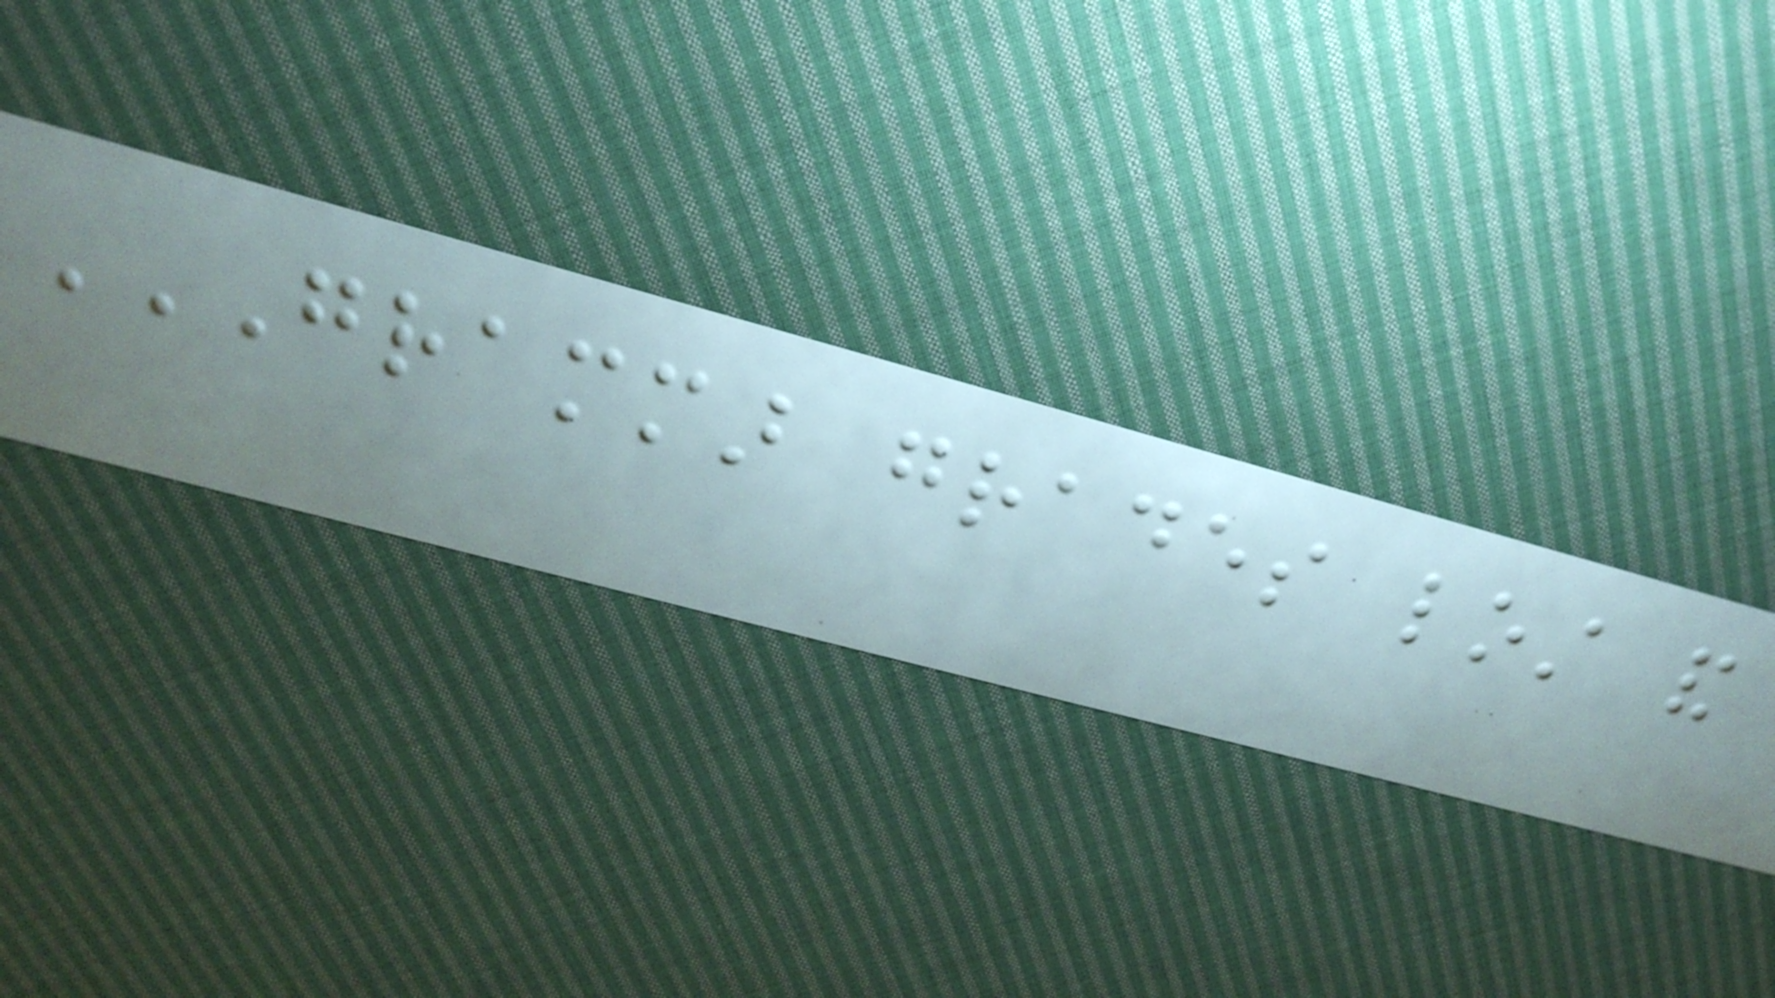GRAMMAR GRADES LOST AND
